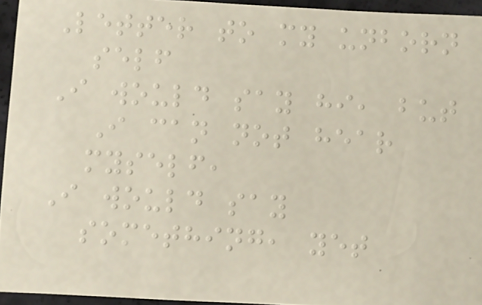Letter to my unborn
self
I would say hi, but
I can not hear
myself,
I would say
something, yet
